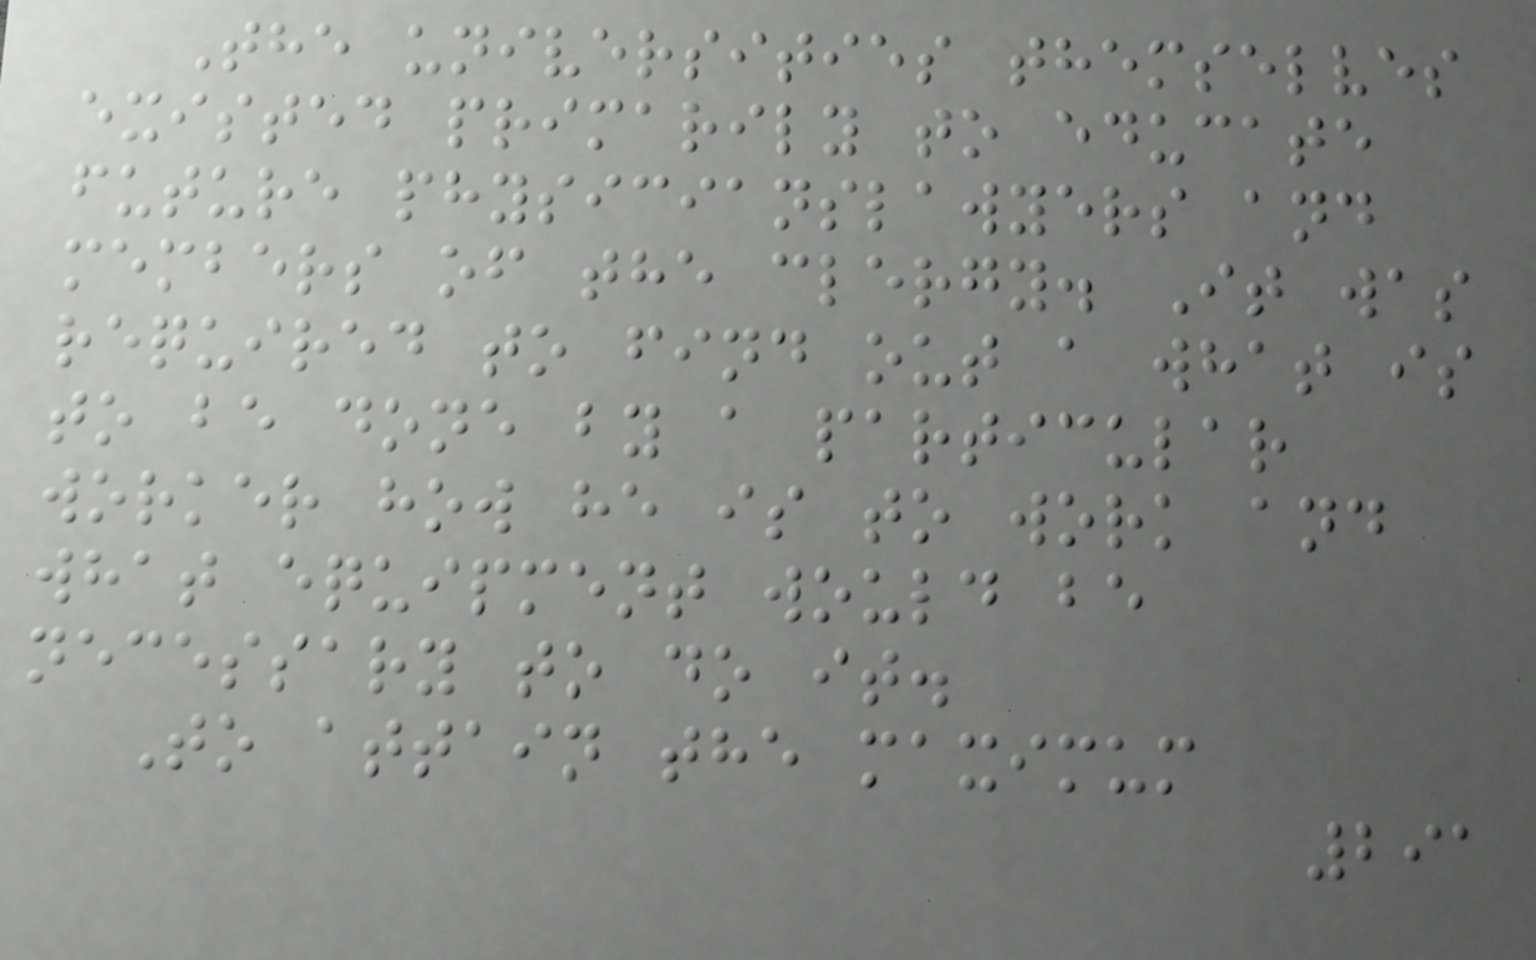The universities themselves
existed primarily to educate
future physicianslawyers and
members of the clergy. It was
required to find out a what is
to be done by a particular
worker how he is to work and
what equipment would be
necessary to do it.
To attain the maximum
291
